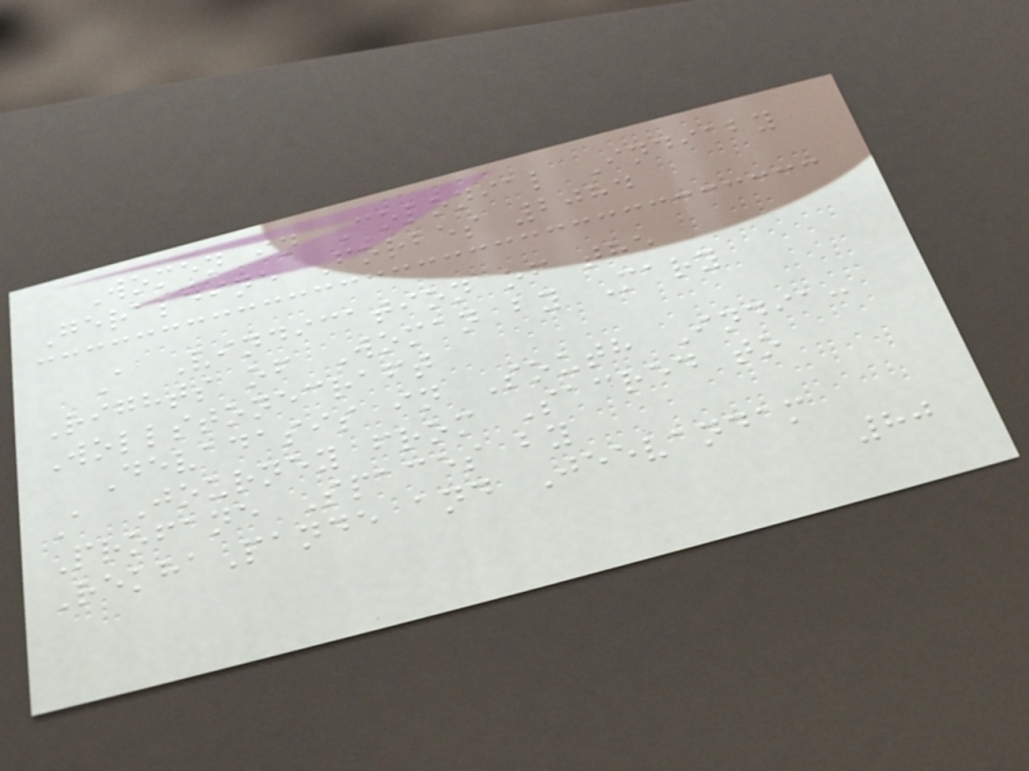Women in Colonial Indiaby
Geraldine Forbes 2084
A Vindication of the
Rights of Woman by Mary
Wollstonecraft
Devadasis in South India:
A Journey from Sacred to
Profane Spaces by
RekhaPande and Jeevandam
80
